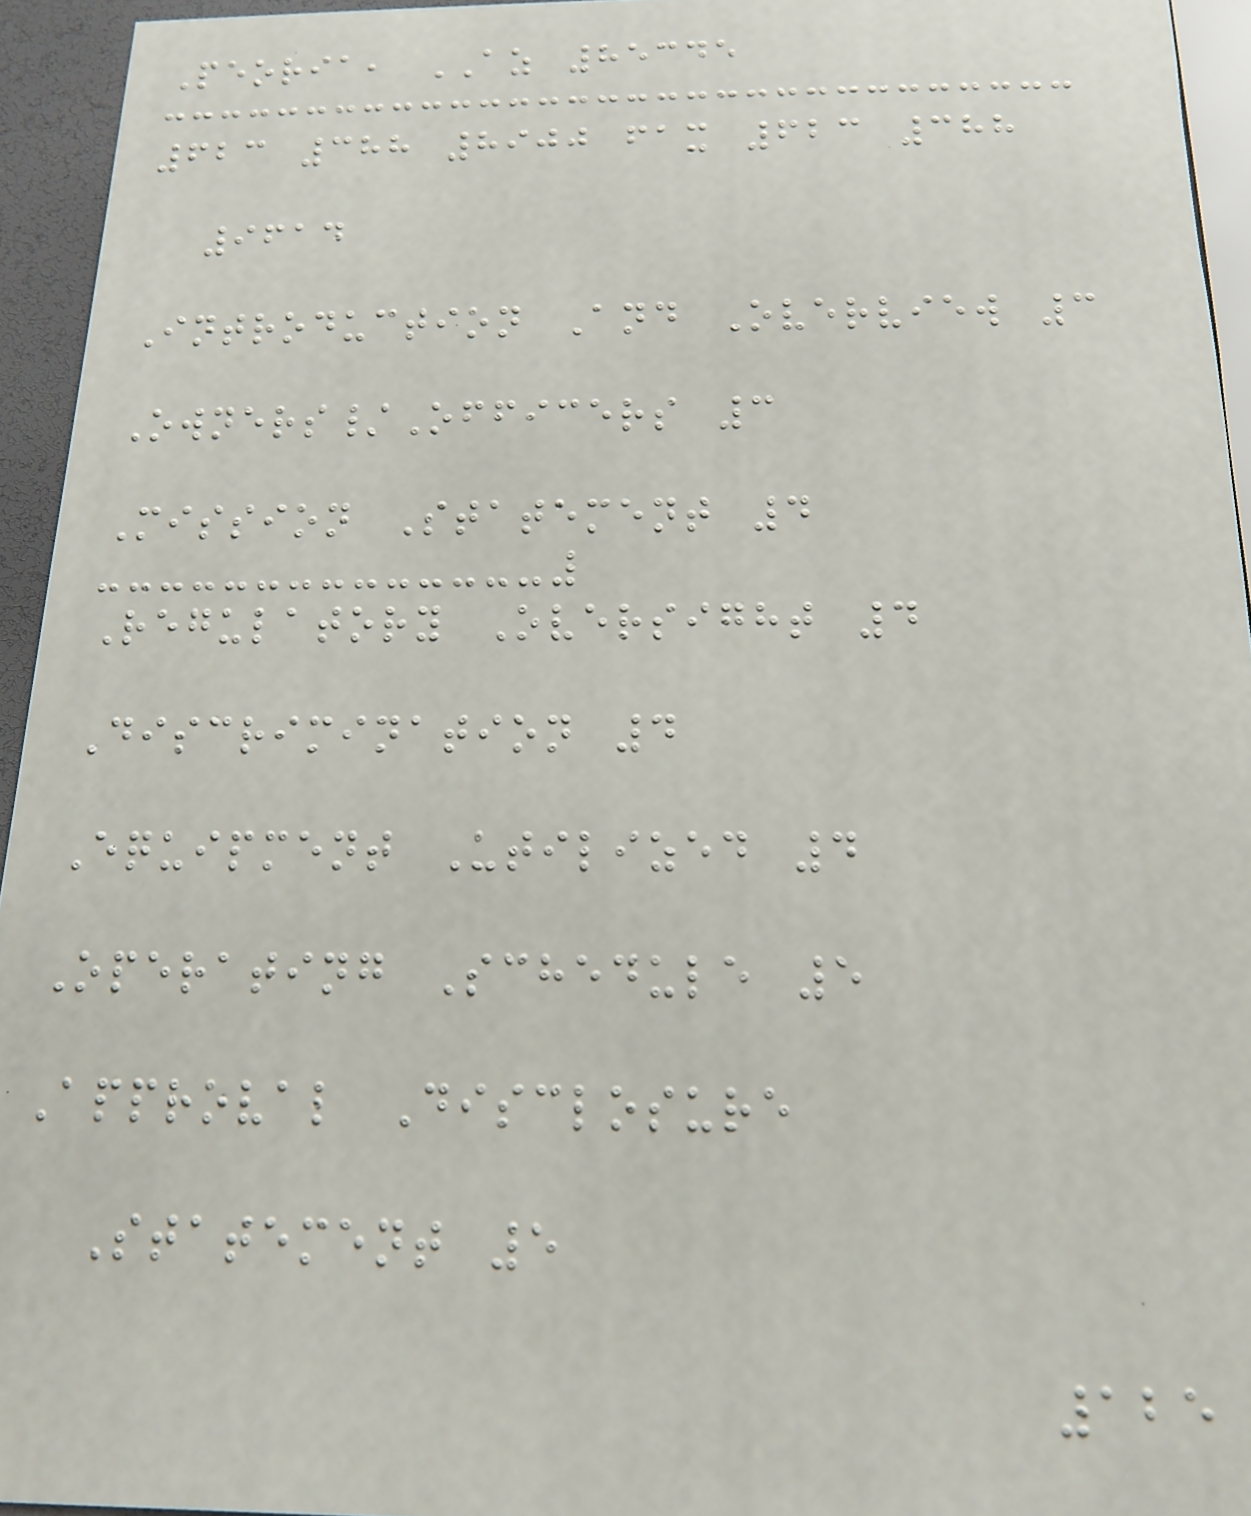Peoria, AZ 85345
623 388 8900 fax 623 388
9614
Introduction And Overview 3
Owners/Officers 3
Mission Statement 4
Regulatory Oversight 4
Discrimination 4
Equipment Utilized 4
Operating Schedule 5
Approval Disclosure
Statement 5
125
